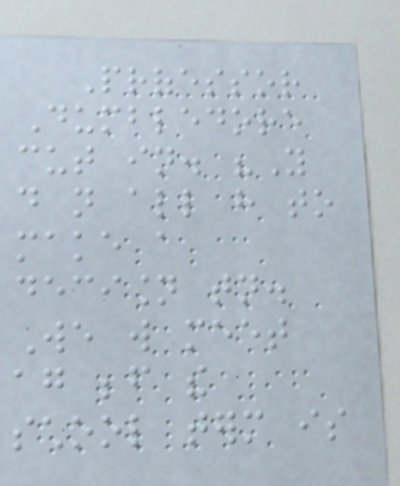Professor
Dumbledore
cut in. "You
do not all have to
make a
decision tonight.
We will meet
again before the
school term is
